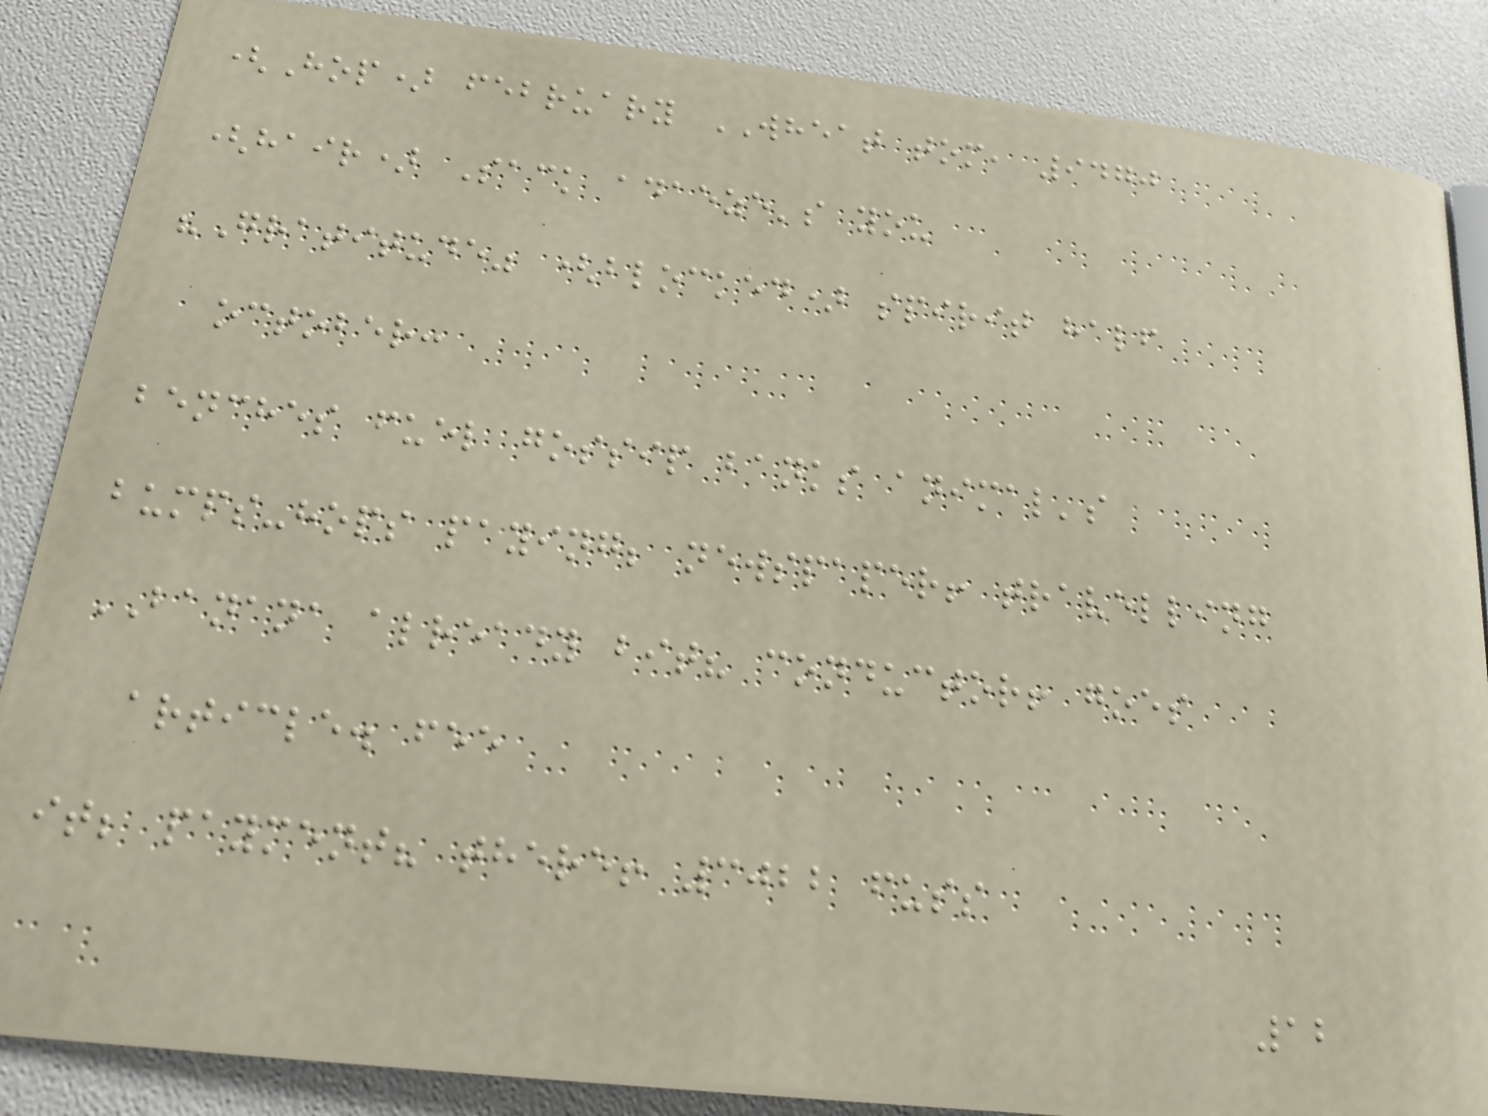(Hop) february WHEAT tom, 9470
(hair) Sack adaeze's you
"Gratitude" (blocked) spirit half
october:
benches fuel gossip banks animal's
bumps-hops paying; newspaper! travelling
BANANA already bit? conductor! goes
article. fee
it; payment? there! 3022 fuss
12
